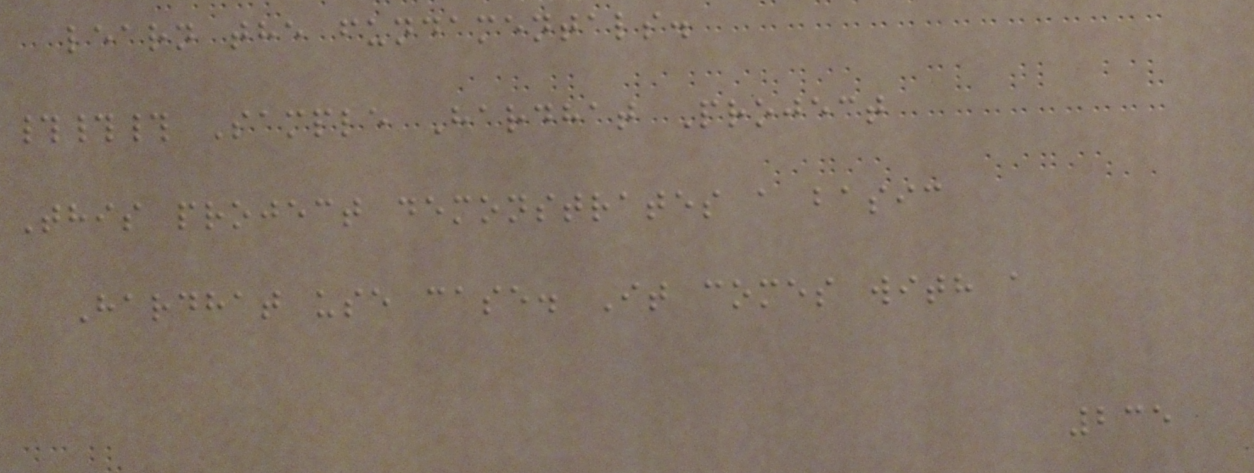learn the fundamentals.
### Sample Hardhat Project
This project demonstrates a basic
Hardhat use case. It comes with a
235
